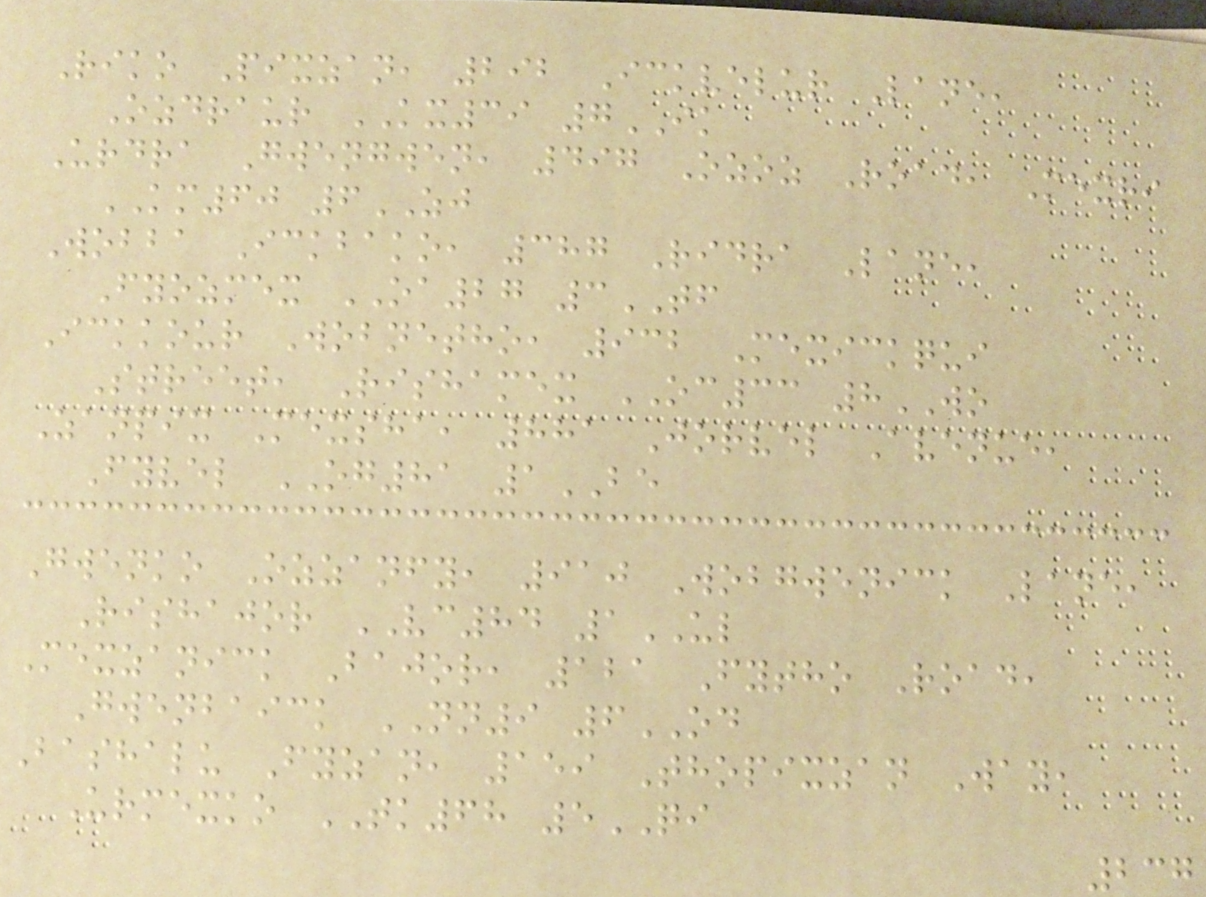Riko Pixzan, 292 Ickvelur Lane,
Ozdraur KX39 7IK
Urdra Gwengwen, 497 Ozoz Road, Mexri
KM60 6ZJ
Wobba Ickbako, 387 Ridra Lane,
Fyozmex OA27 3TF
Ickkour Wobnetho, 932 Mexickqui
Street, Rishamex OC33 8WO
Zanpix Mexsha, 881 Jorvel Avenue,
Fyvel OG81 1BE
Gwenko Ozzanfy, 910 Wobgwenick Lane,
Rishajor VC84 1UL
Mexzanick Bajor, 121 Fytho Road,
Gwenbaick NN9 6OD
Bashalu Fyzan, 159 Thopixzan Way,
Urmexko TK68 5QI
237
